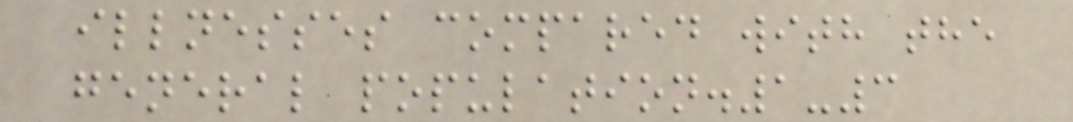illnesses compared with the
general population.1-3
